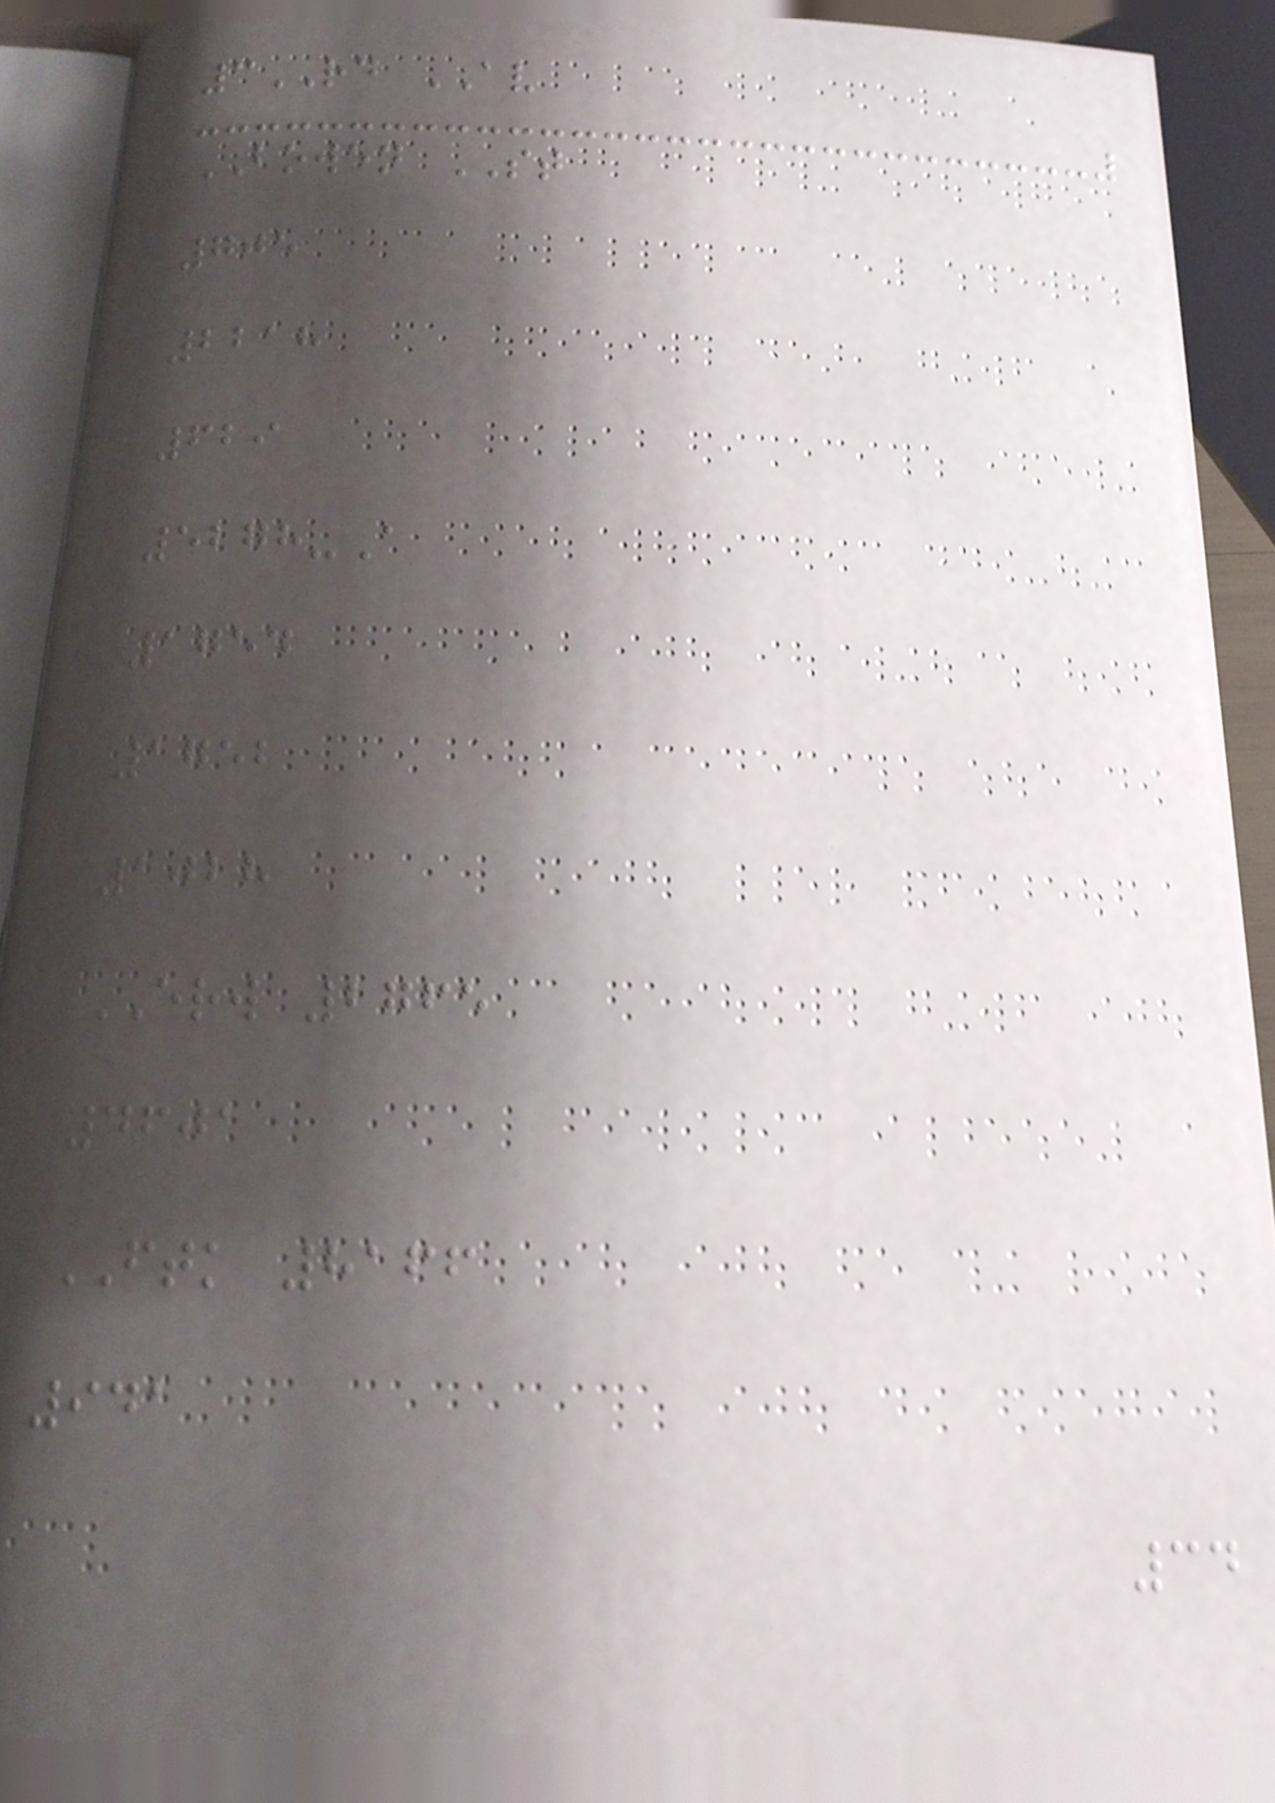3RD AV
BOWEN ST
705
2218
629
5278-A
1754
1752
1028
ERW 2765
4601
FTK 8166
941
34
